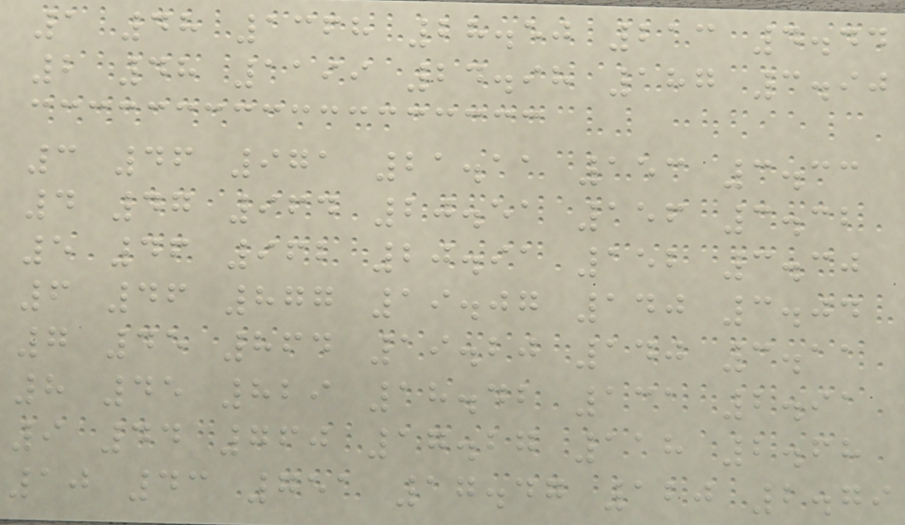1 48 1368 28.50 213 4.44
2 48 1199 24.98 187 3.90
3 46 971 21.11 153 3.33
4 47 964 20.51 156 3.32
5 46 962 20.91 152 3.30
6 46 877 19.07 140 3.04
7 45 864 19.20 140 3.11
8 45 829 18.42 131 2.91
9 44 760 17.27 118 2.68
10 43 751 17.47 120 2.79
